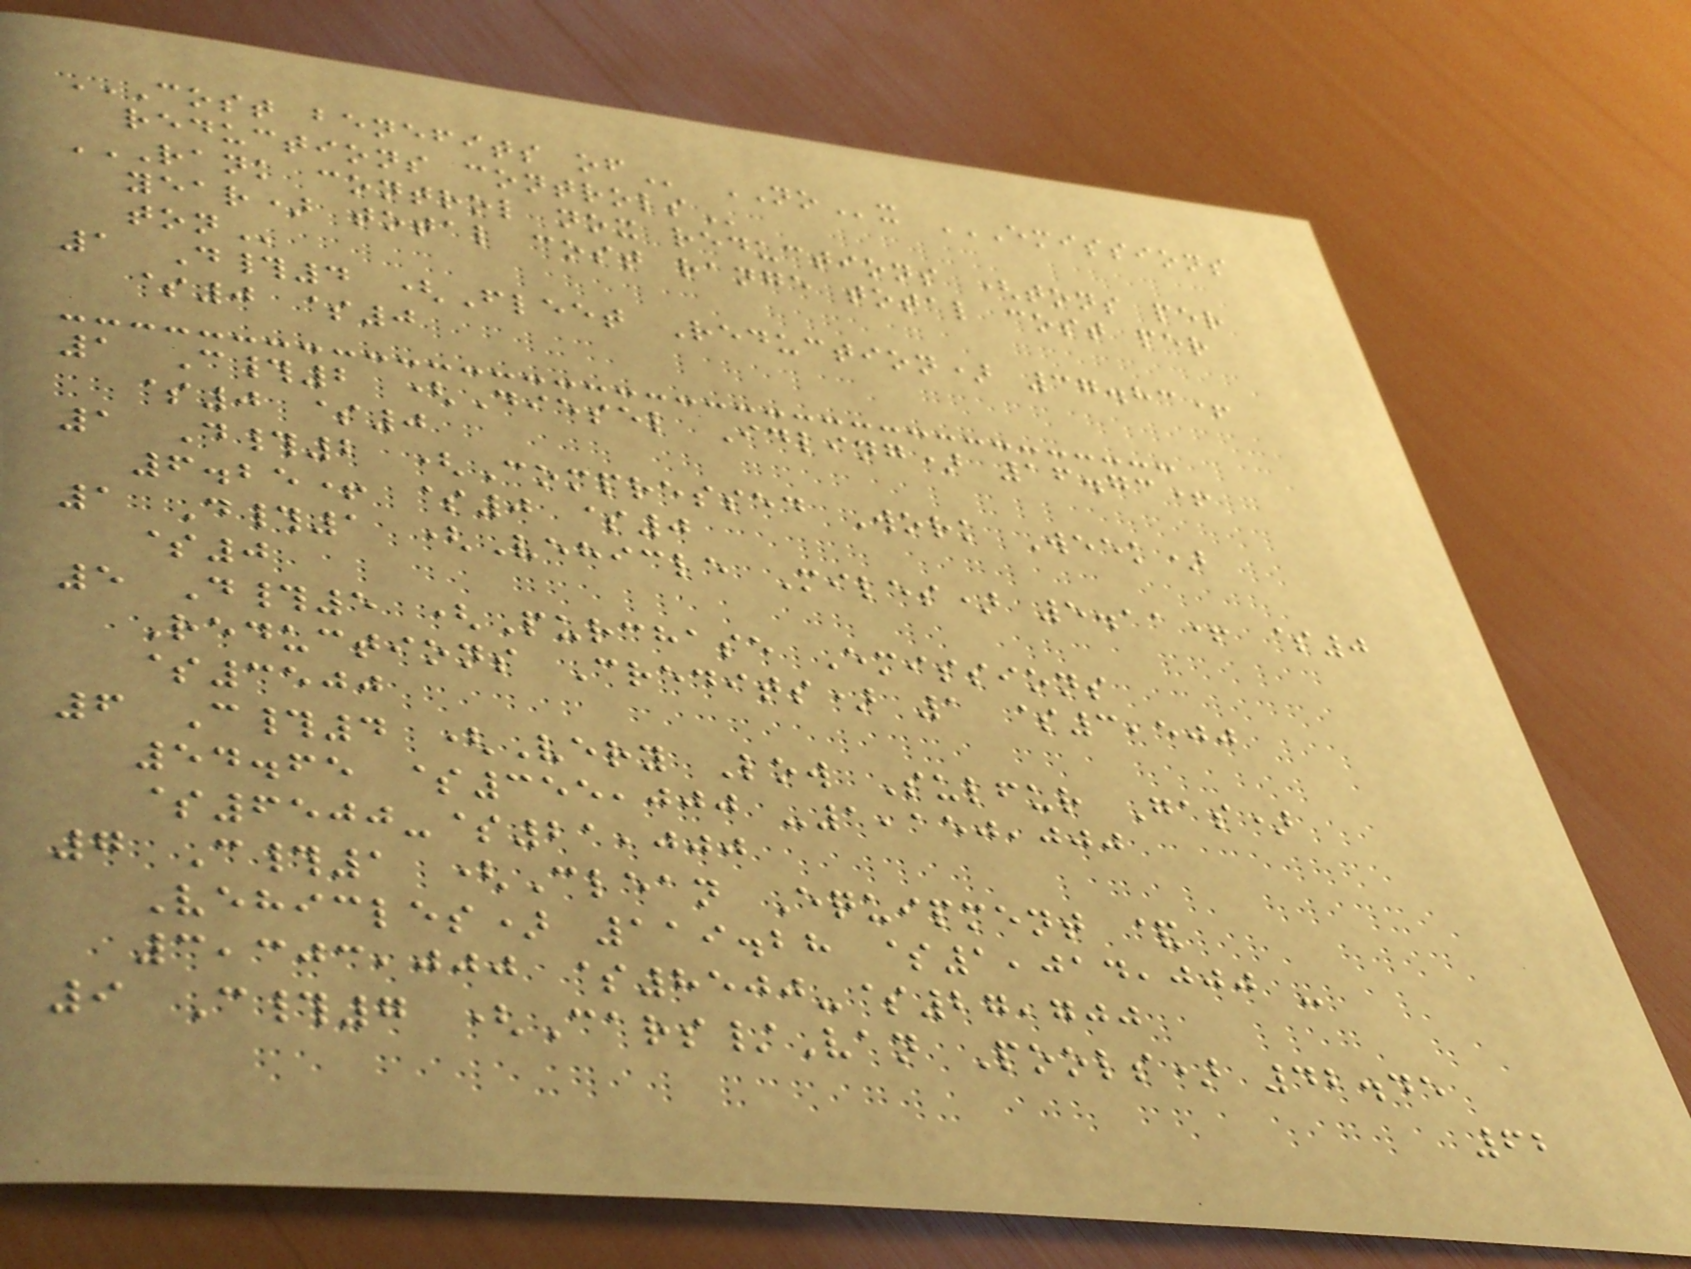COST BENEFITS OF NOx EMISSIONS
REDUCTIONS CONTROLS
RANK CONTROL NOX REDUCTIONS (TONS PER
YEAR) TOTAL COST RANGE TOTAL COST PER
TON
1 D#4 (Fleet Reduction) 37.83+
$0 $0
1 C#2 (Diesel Idling) 16.73+
$0 $0
1 D#2 (Compressed Work Week)
6.25+ $0 $0
1 D#1 (Vehicle Miles) 5.11+ $0
$0
5 D#5 (Purchase Emissions
Reductions Credits) 1 $3,500
$3500
6 C#4 (Very Low Sulfur Gas)
54.65 $355,000 -1,150,000
$6500-$21,000
7 C#1 (Clean Equipment &
Vehicles) 119.28 $1,014,000 -
3,303,000 $8500-$27,700
9 C#7 (Cars/Van Pools) 42.45
62
